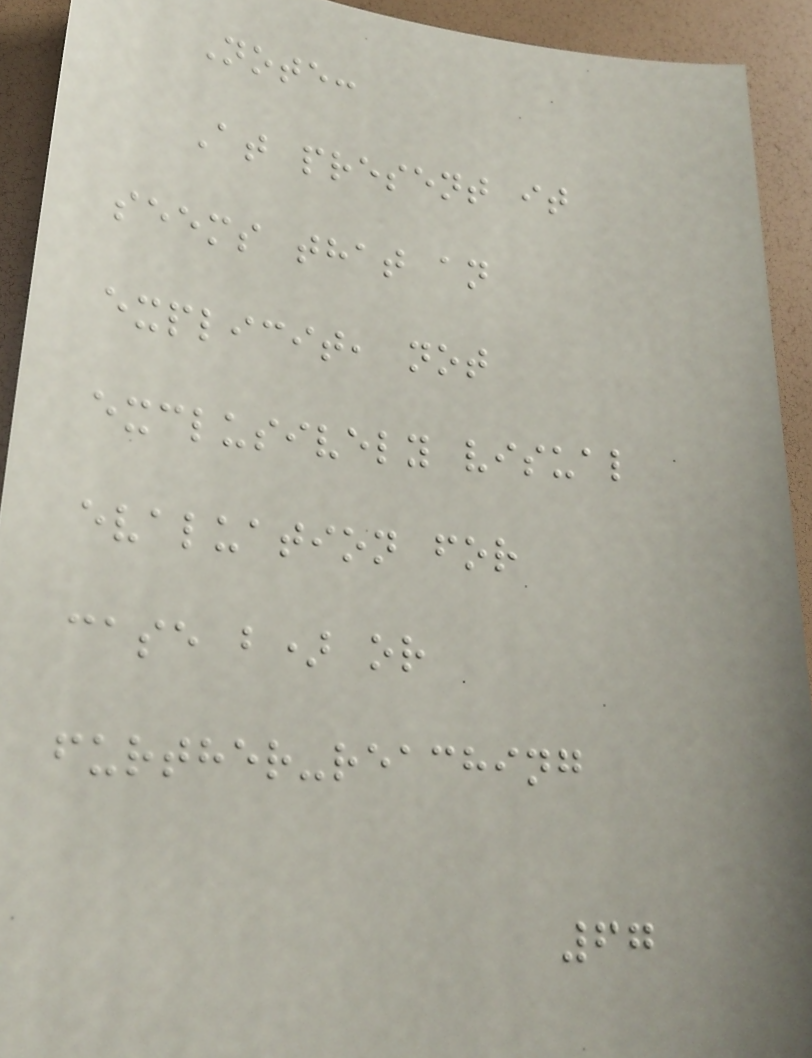Note:
At present it
seems that an
explicit, not
exclusively visual
evaluation for
case b) or
further-reaching
67
